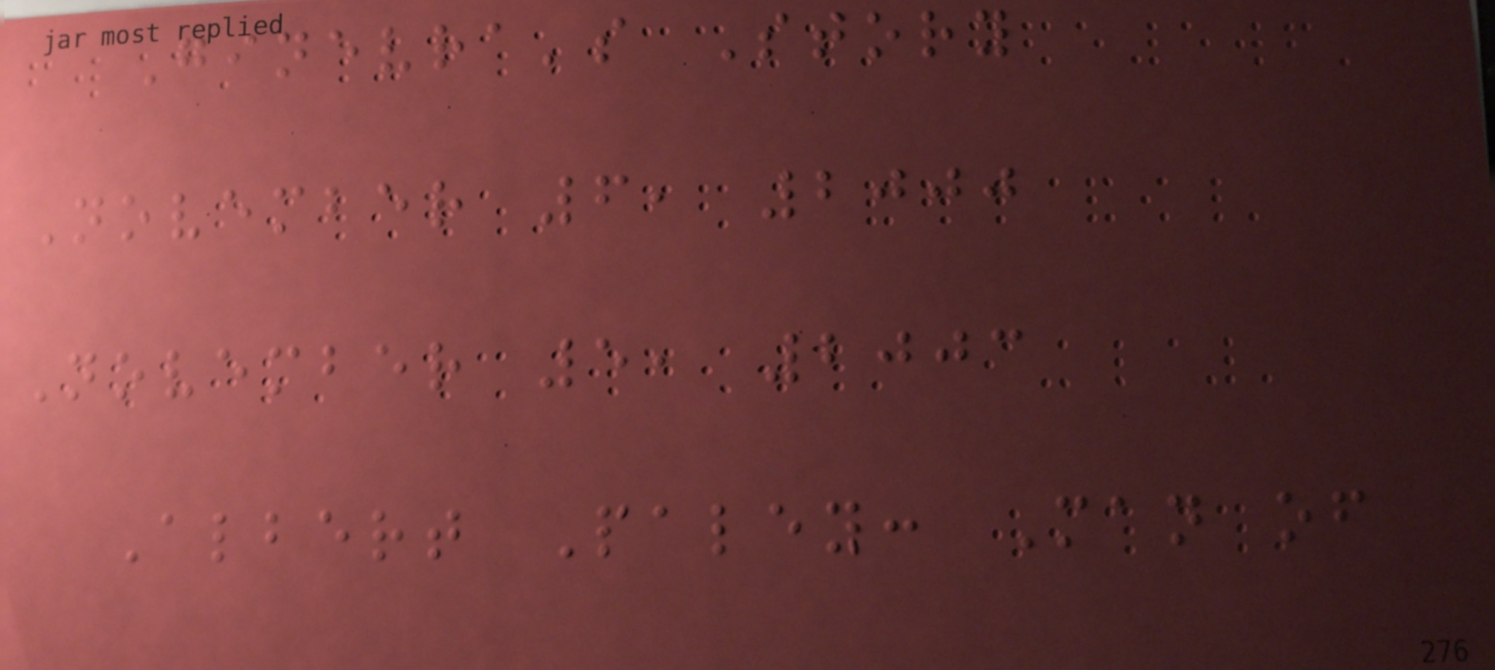Ginevra's Story
November 6, 2000
November 5, 2003
Albert Paley: Man of
